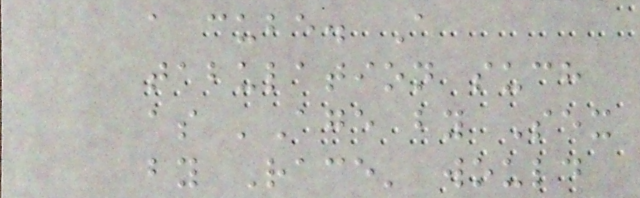a cube. A
tabulation such
as 'Age by Sex
by Race' would
